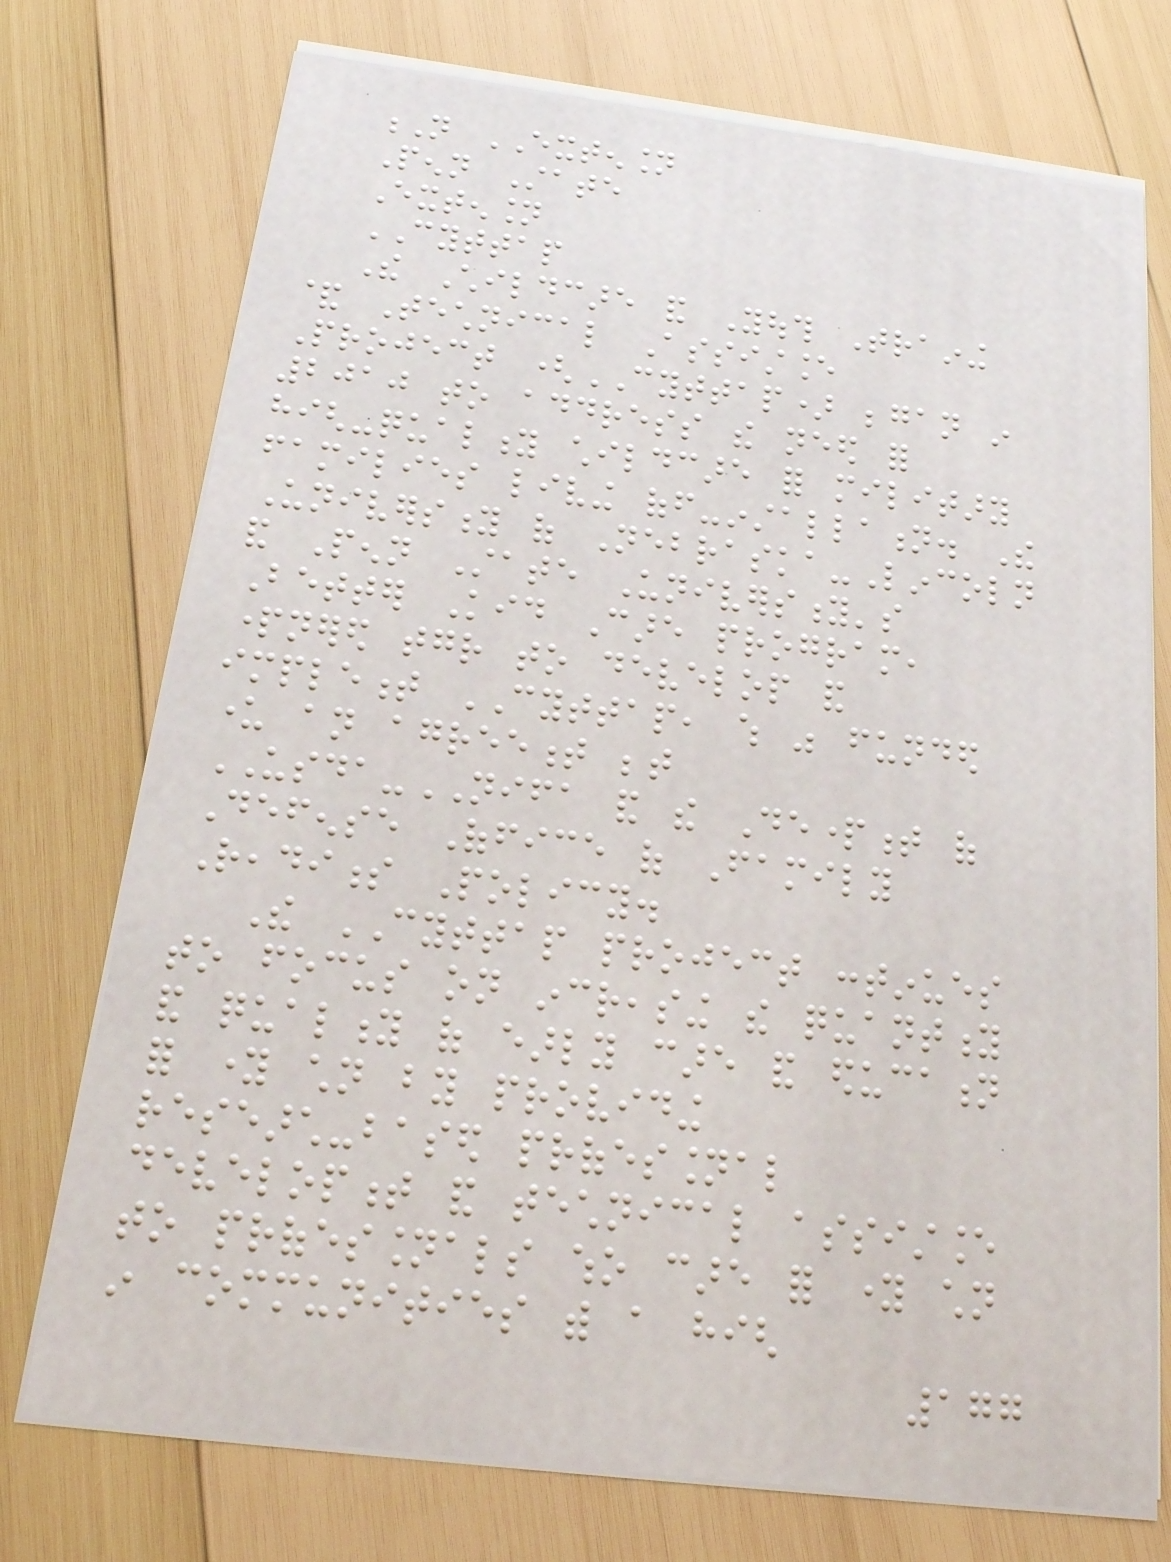N EXTENSION
Penn State
Extension
CYTTAP
The Childcare and Youth Training
& Technical Assistance
Project (CYTTAP) began in
2010 to address the need for
high-quality childcare for military
families living off-installation. The
University of Nebraska-Lincoln
and Penn State University's
Better Kid Care program,
partnered together to develop and
implement CYTTAP, which was funded
under an agreement between
USDA-NIFA and the Department of
Defense Office of Family
Readiness Policy.
The CYTTAP project continues
to focus on increasing the quantity
and quality of early care and education
for young children by providing
research-based professional
development and technical assistance
to professionals who care for young children
in communities with a high
177
